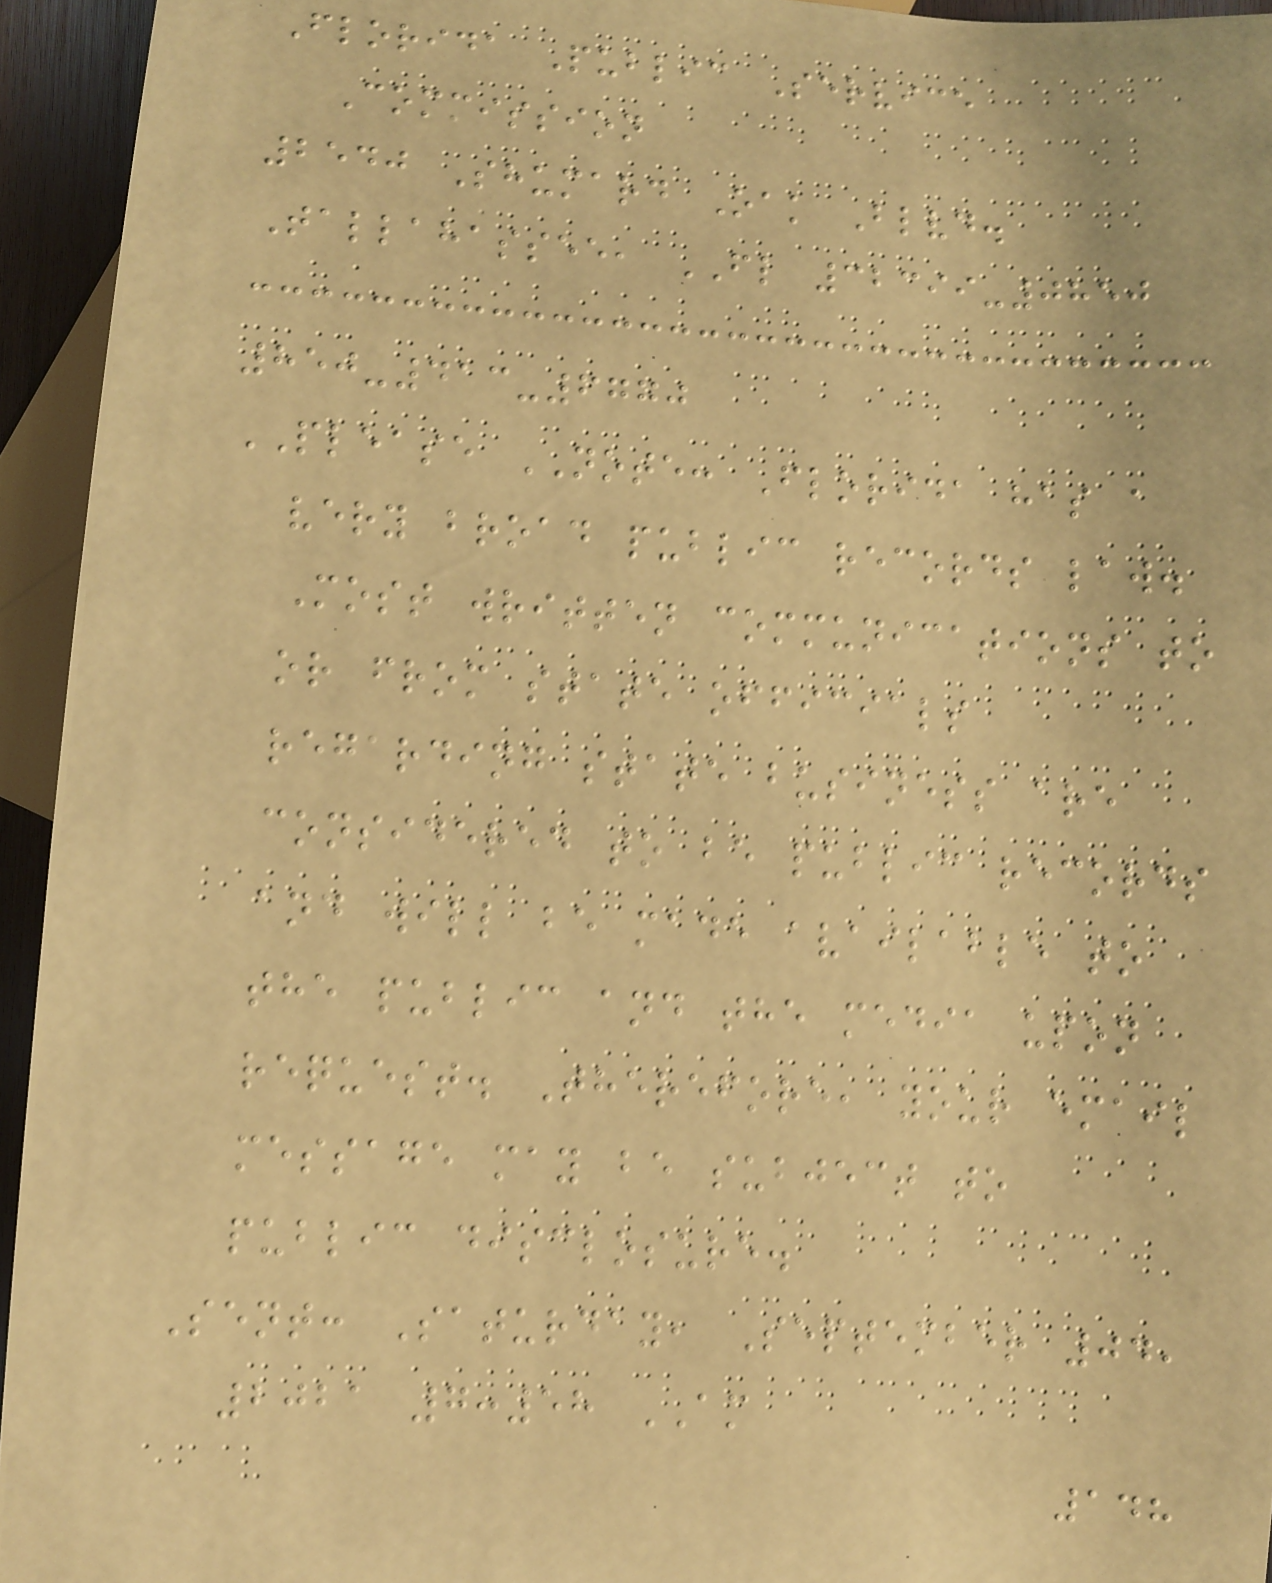Florida Public Service
Commission
2540 Shumard Oak Blvd.
Tallahassee, FL 32399-0850
850-413-6770
PLEASE NOTE: Florida has a
very broad public records law.
Most written communications to
or from state officials
regarding state business are
considered to be public records
and will be made available to
the public and the media upon
request. Therefore, your email
message may be subject to
public disclosure.
Sent: Saturday, September 04,
2021 7:58 AM
148
